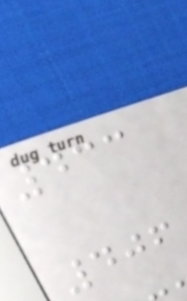433
406
